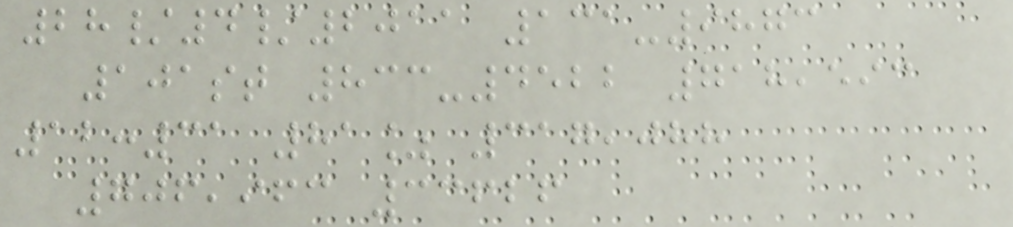28/4/2011 131-9873
101st 833-4522 718,593
12:31 81% 317,088
706,963 33626
